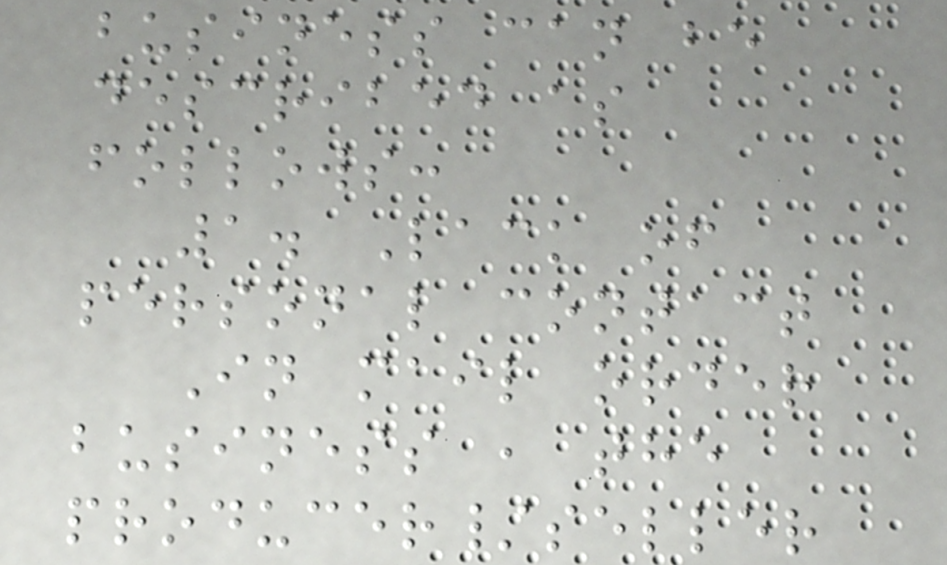business can be
described as
follows:
1. Lack of
personal contact
In mail order
business , the
producer/seller
